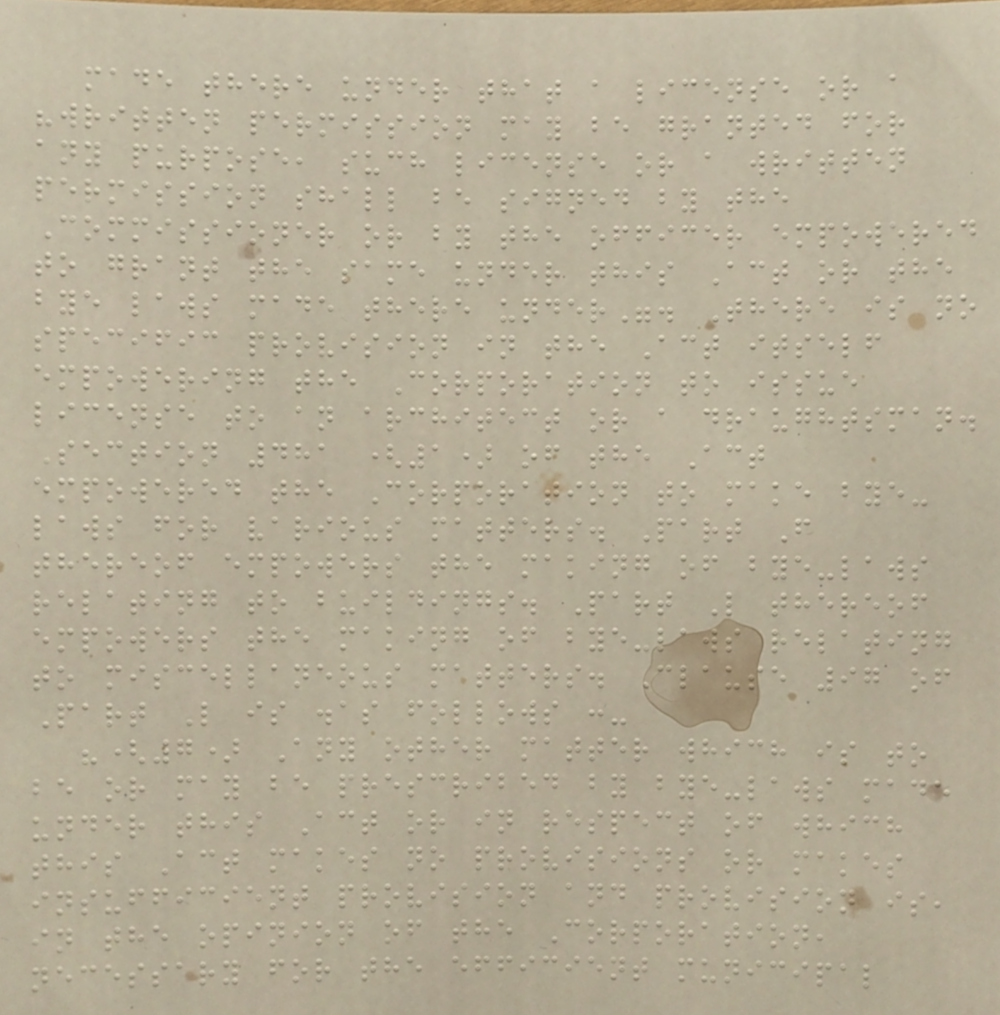made there under that a license or a
"written permission may be granted for
any purpose, such license or a written
permission shall be signed by the
Commissioner or by the officer empowered
to grant the same under this Act or the
bye laws made there under". There is no
specific provision in the Act itself
empowering the Corporation to issue
license to an architect or a draughtsman.
Section 481 (1) of the Act
empowered the Corporation to make bye-
laws for various matters. Part F
thereof empowers the making of bye-laws
relating to buildings. Part L thereof
empowers the making of bye-laws relating
to miscellaneous matters. Clause 97 of
Part L is .as follows :-
"(7) Any other matter which is to
be or may be prescribed by bye-laws made
under this Act or in respect of which
this Act makes no provisions or makes
insufficient provision and provision is,
in the opinion of the Corporation,
necessary for the efficient municipal
